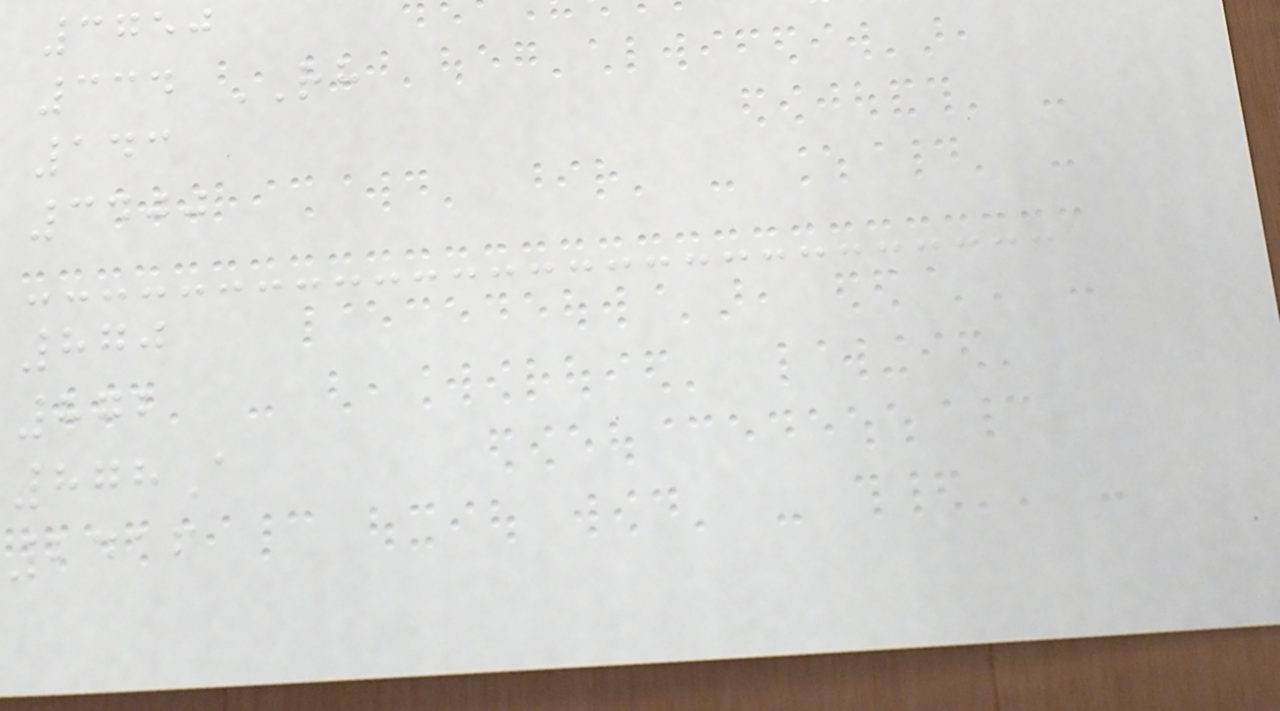3750
334 RH
143
3400
870
872
878A
2416
